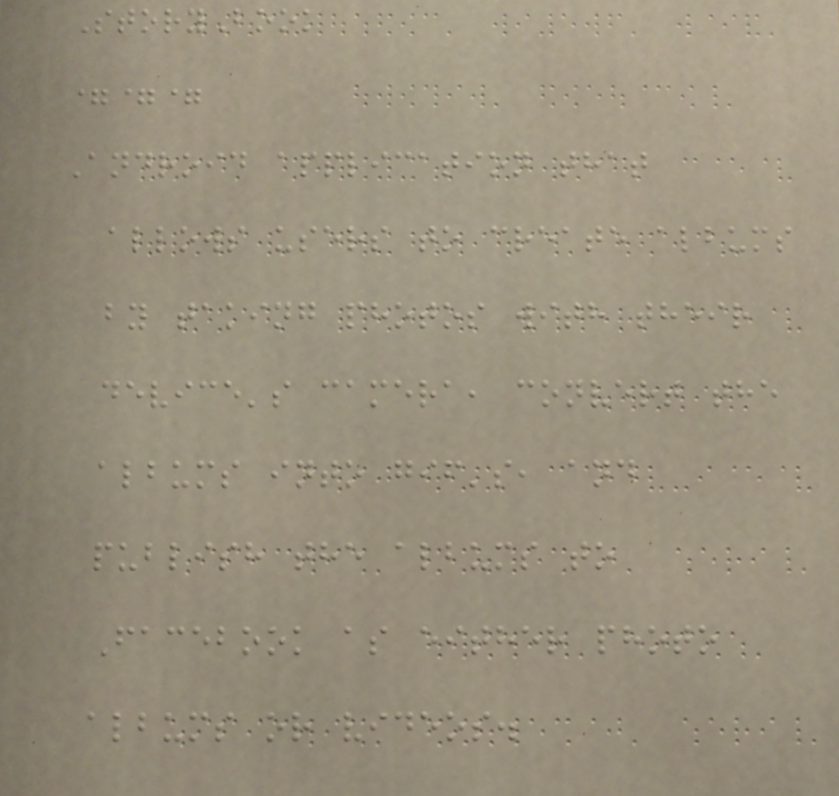StoryBook
===
Android application that
allows users to create albums
by taking photos with their
device's camera, convert the
albums into gif's, and
publish the albums to
Facebook as either photo
albums or videos.
